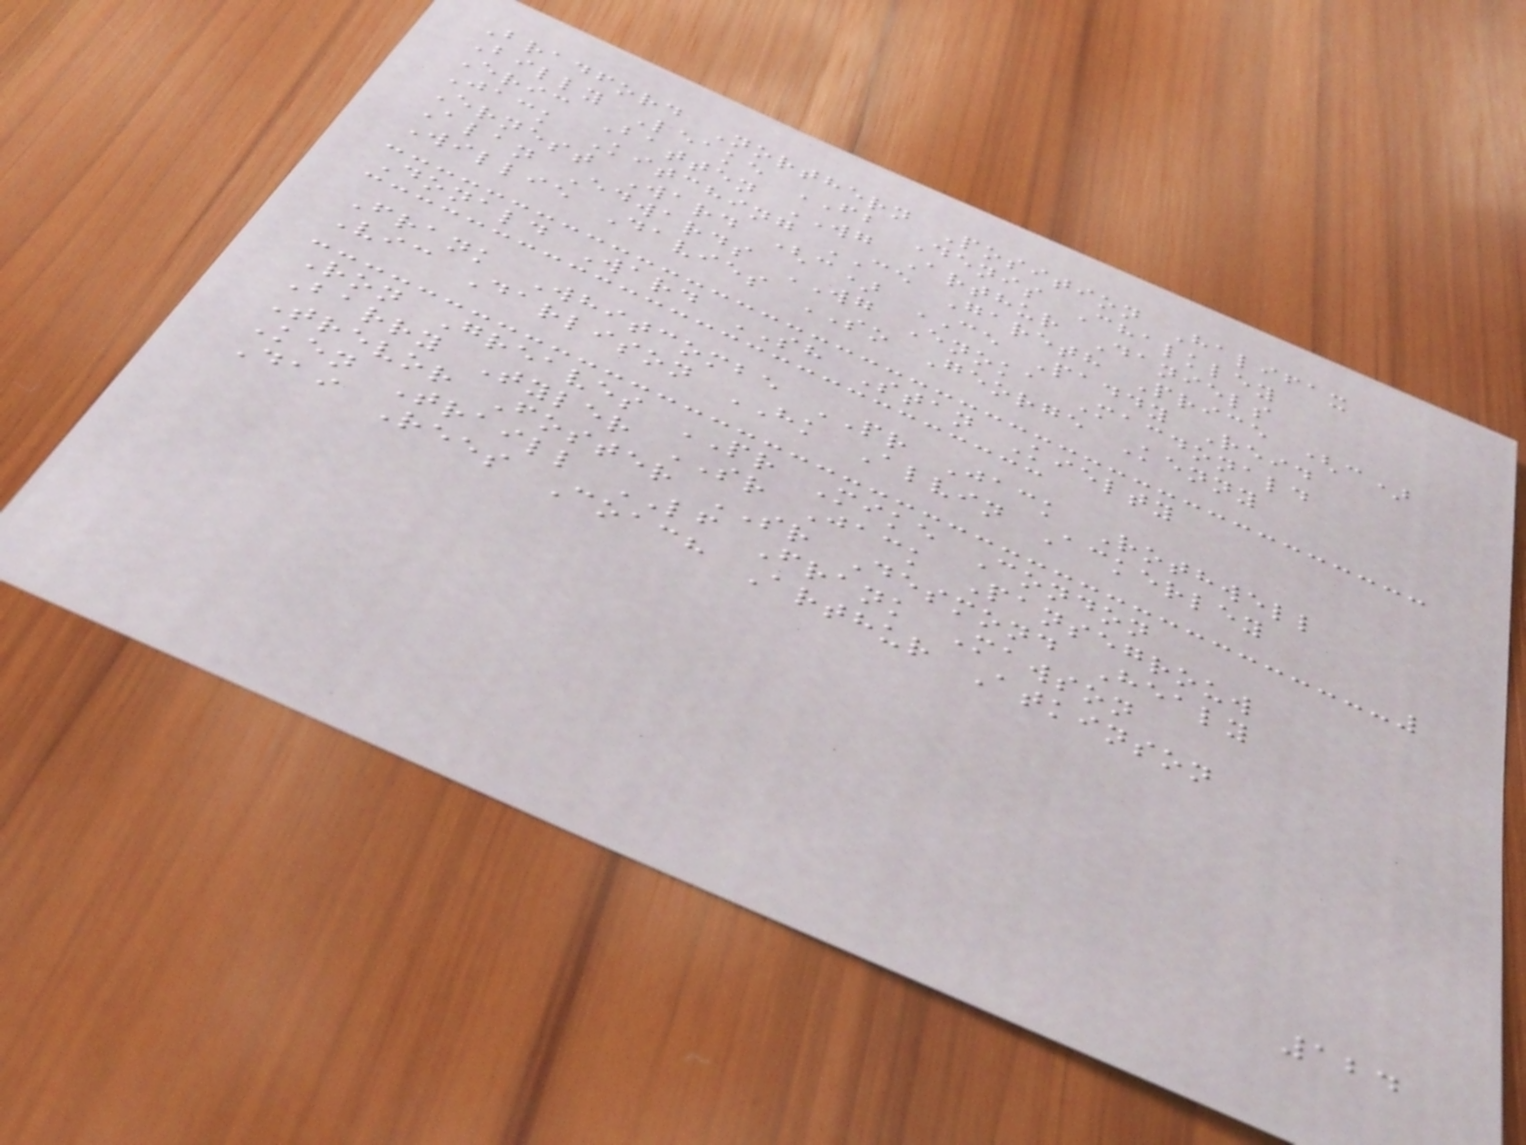Bradford Northern Position Halifax
Billy Leake FB Denis Chalkley
Eric Batten WG Arthur Daniels
Jack Kitching CE Gareth Price (c)
Ernest Ward (c) CE Paddy Reid
Alan Edwards WG Enoka Macdonald
Willie Davies SO George Kenny
Donald Ward SH Stan Kielty
Frank Whitcombe PR Jack Rothwell
Vic Darlison HK Alvin Ackerley
Ron Greaves PR Mike Condon
Barry Tyler SR Jack Pansegrouw
Trevor Foster SR Desmond Healy
Ken Traill LF Frank Mawson
Dai Rees Coach Arthur Atkinson
124
